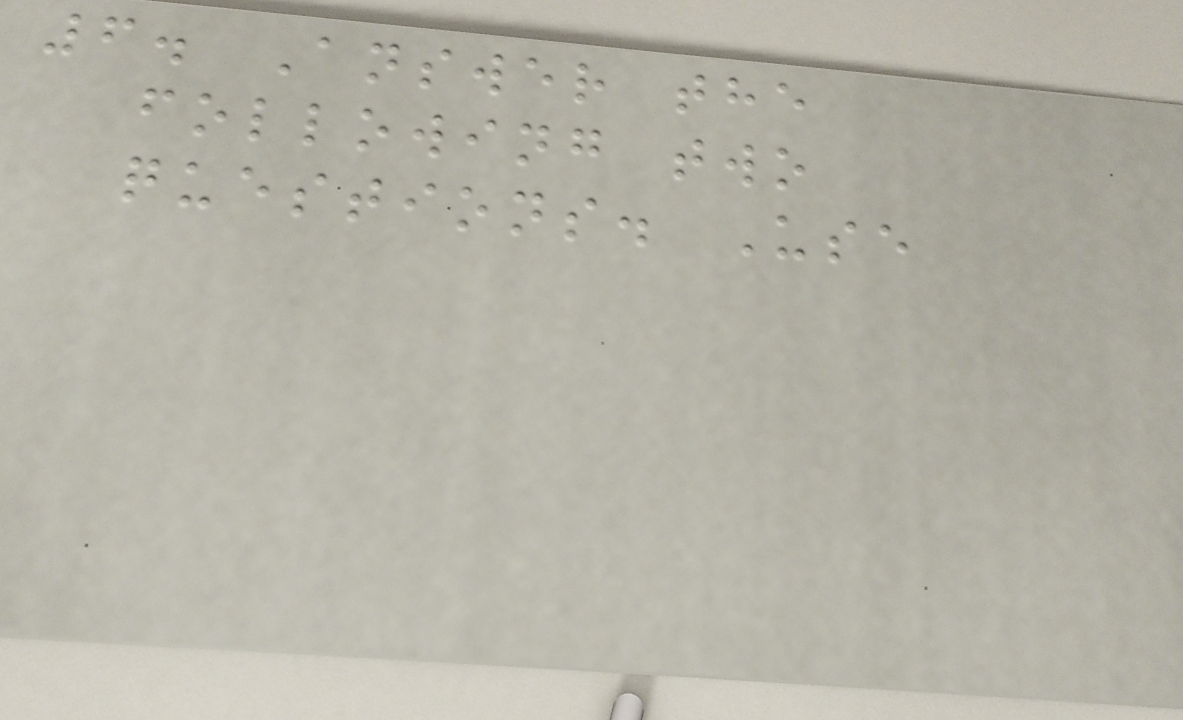6. Answer the
following two
questions. Use
